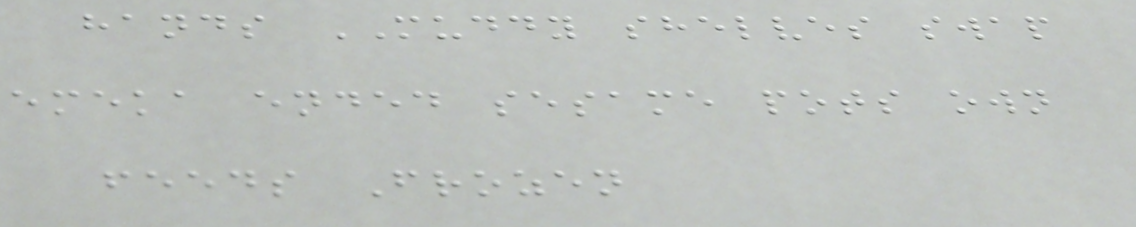hands MUDDY shelves swap
emeka ended sesame pots own
feeds Frozen
